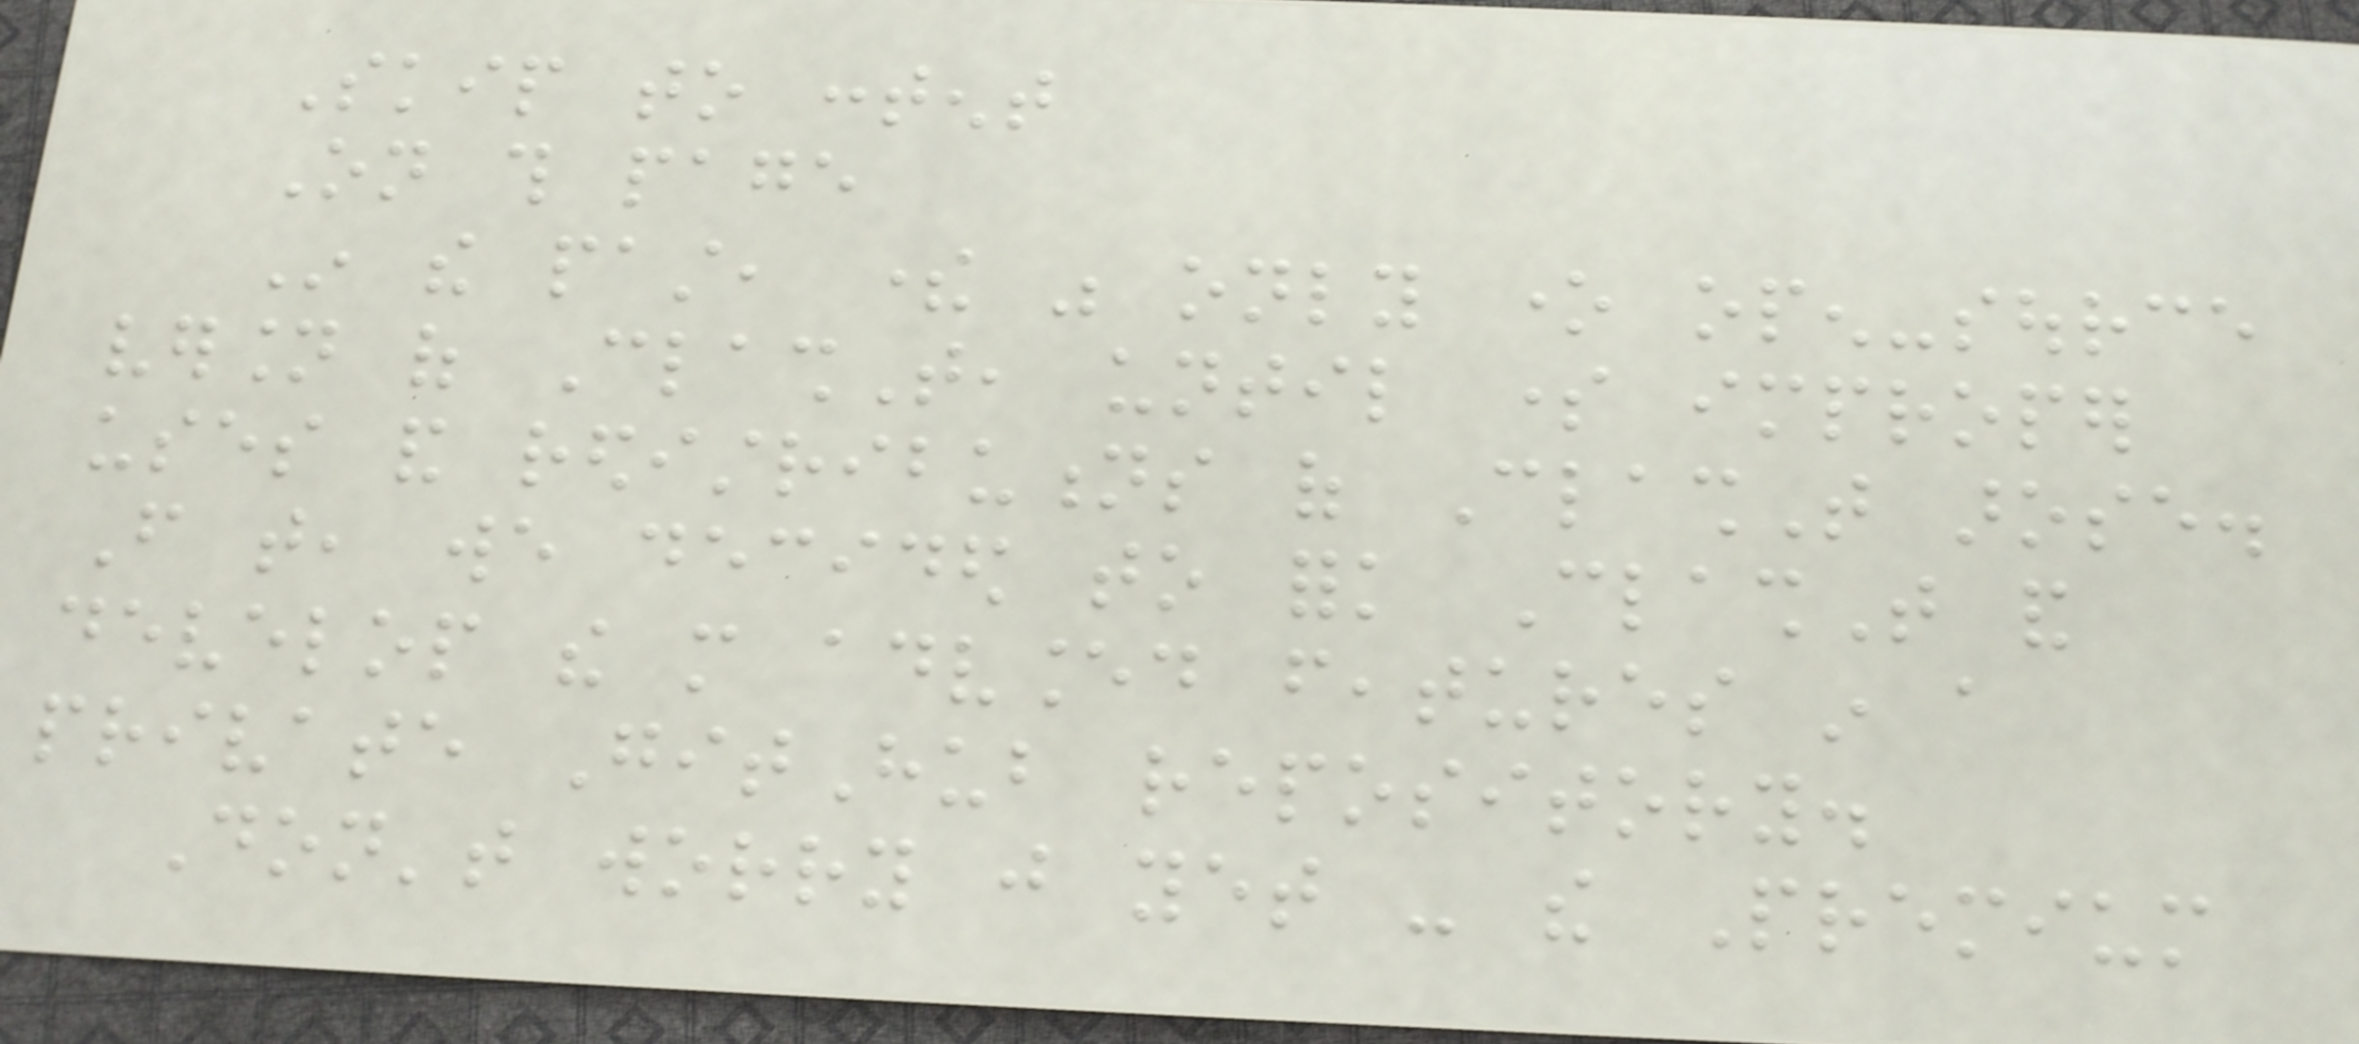Skip to content
On this page
In the past, there was only one open-source
version of ClashT, until some improper
uses and redistributions of ClashT arose.
From that, we decided to fork ClashT and
develop the more advanced features in a
private GitHub repository.
Don't worry just yet - the Premium
